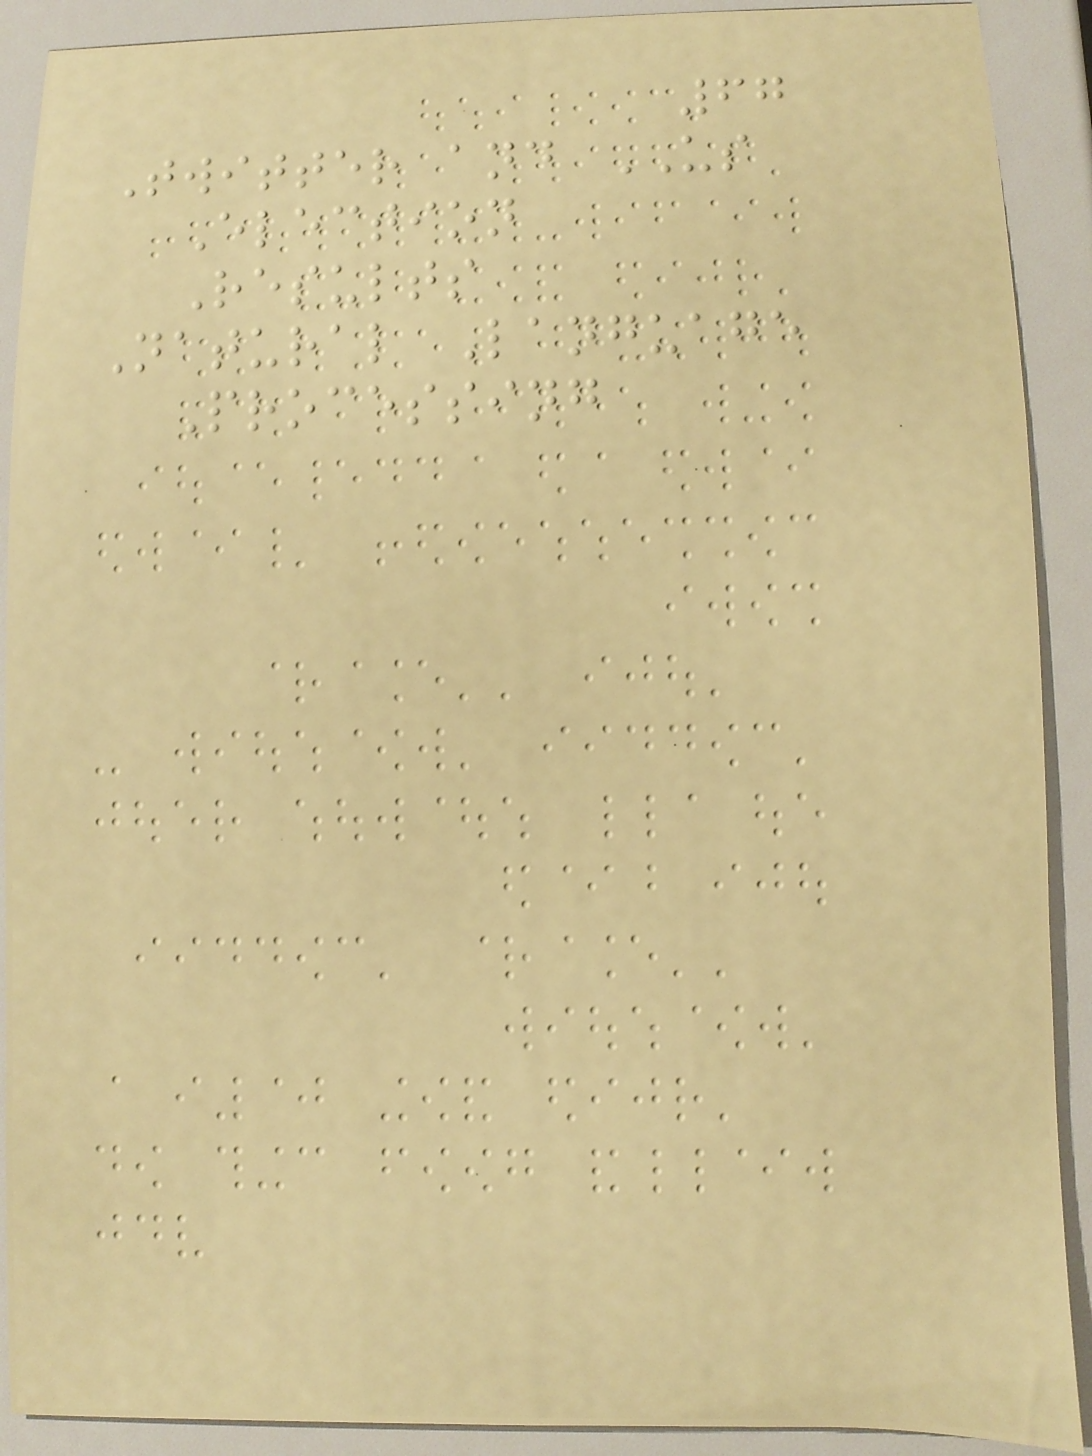67
Twitter and US
Election
Results
Natural Language
Processing
